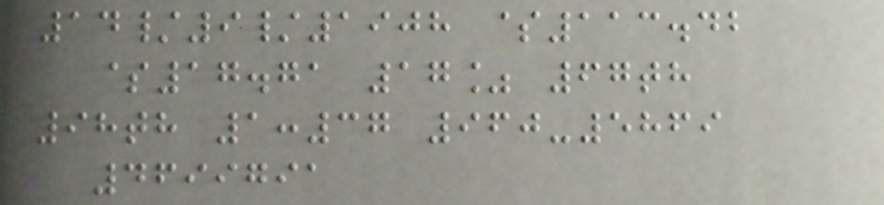14/9/1908 $113.42
$17.71 17% 67th
98th 1:37 960-5869
4699791
